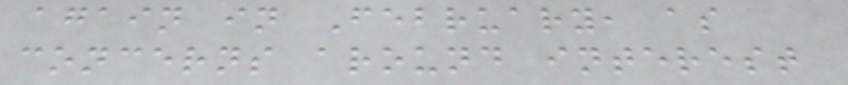again in February, as
concerns around interest
